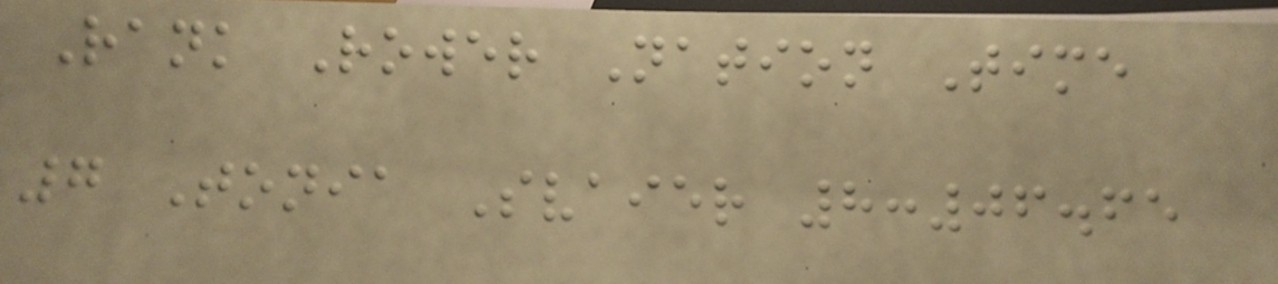Rank Rower Nation Time
7 Tonia Svaier 8:06.65
